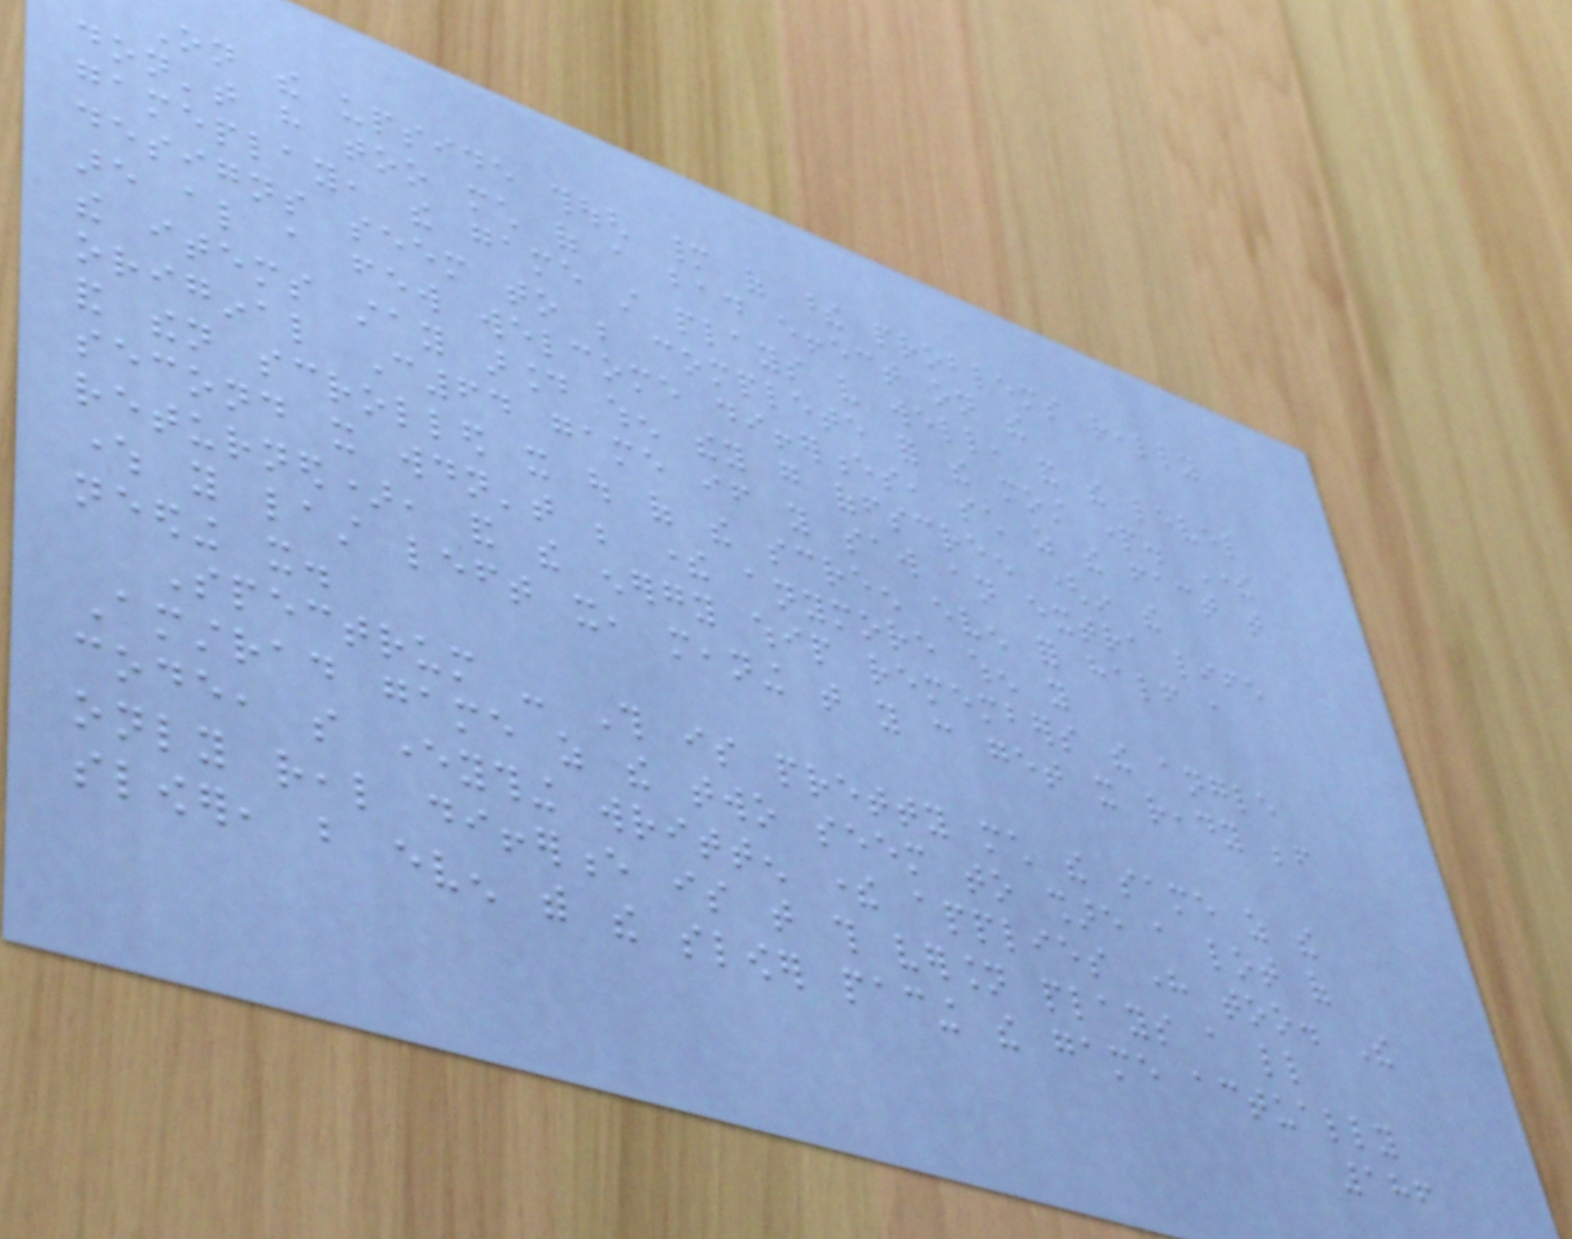On the upside though many of these problems really
don't have too much of a bad effect on the
gameplay, the game still plays very well, and the level
designs seem to be complete for the most part. There
are also a few welcome differences, such as the fact that
the items stay around when they go offscreen (in the
original C64 game if you saw an extra life
and then scrolled it out of the screen even for half a
second it wouldn't be there anymore when you
returned), and the energy whip remembers the angle
where you last left it, meaning that you can get it ready before
needing it.
Spectrum - This is pretty much the same as the
Amstrad game as the two seem to share a lot of
code, so everything written there applies here too. The
only real difference is that this version plays a little
slower, but even with the slower pacing the game actually
186
